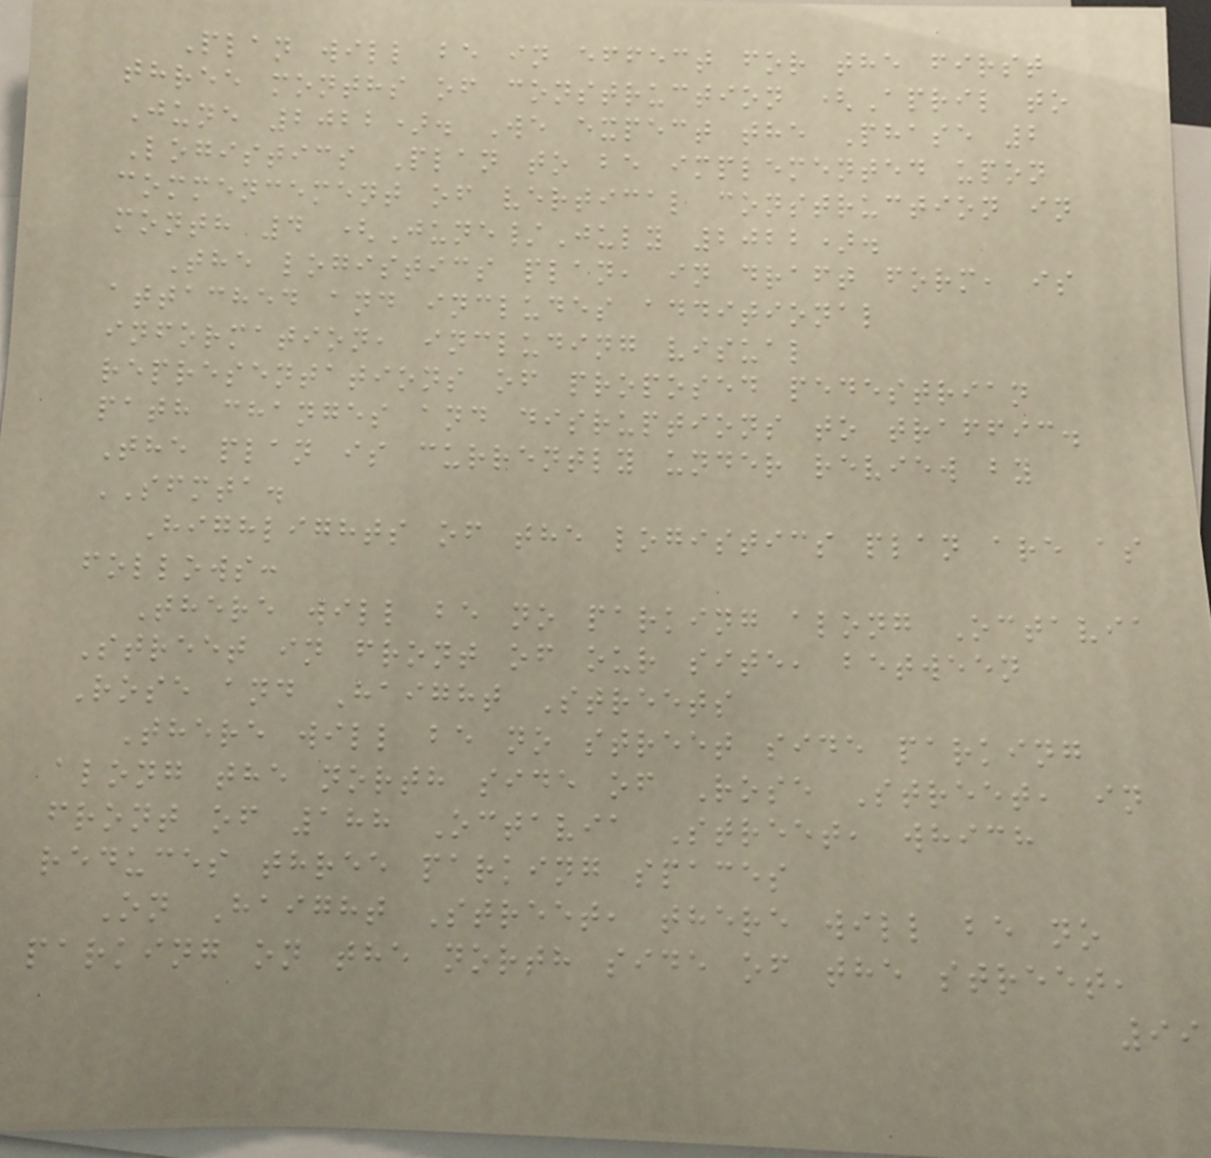Plan will be in effect for the first
three months of construction (April to
June 2022). We expect the Phase 2
Logistics Plan to be implemented upon
commencement of vertical construction in
month 4 (June/July 2022).
The logistics plan, in draft form, is
attached and includes additional
information, including visual
representations of proposed pedestrian
path changes and disruptions to traffic.
The plan is currently under review by
SFMTA.
Highlights of the logistics plan are as
follows:
There will be no parking along Octavia
Street in front of our site, between
Rose and Haight Streets
There will be no street side parking
along the north side of Rose Street, in
front of 188 Octavia Street, which
reduces three parking spaces
On Haight Street, there will be no
parking on the north side of the street,
99
